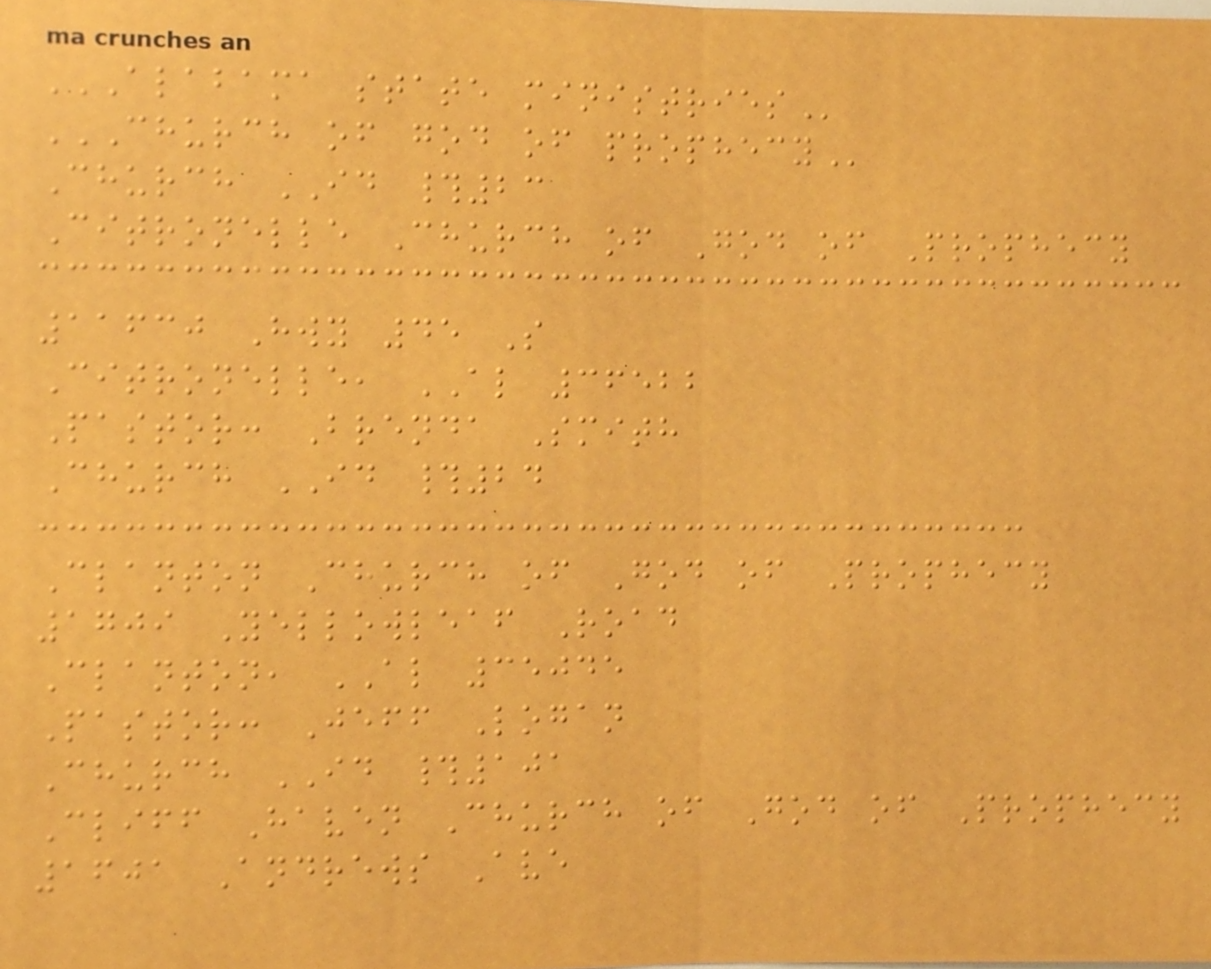ALABAMA STATE MINISTRIES
CHURCH OF GOD OF PROPHECY
Church ID #23
Citronelle Church of God of Prophecy
11630 Hwy 45 S
Citronelle, AL 36522
Pastor: Brenda Smith
Church ID #24
Clanton Church of God of Prophecy
1709 Yellowleaf Road
Clanton, AL 35045
Pastor: Jeff Logan
Church ID #101
Cliff Haven Church of God of Prophecy
1601 Andrews Ave
